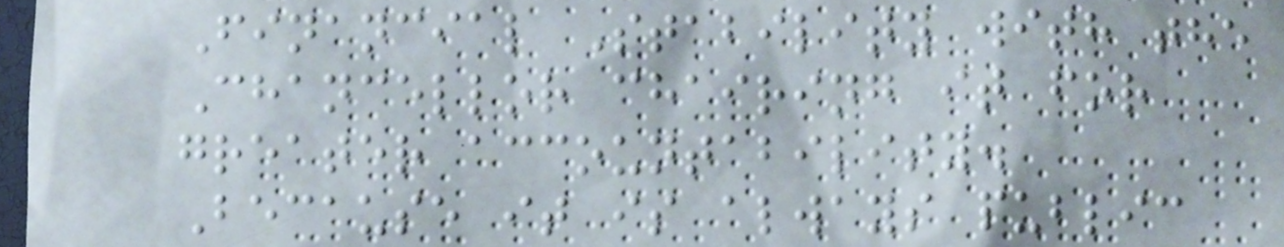Financial Stability with the
Chancellor chairing it for
greater accountability.
Because it is always public
